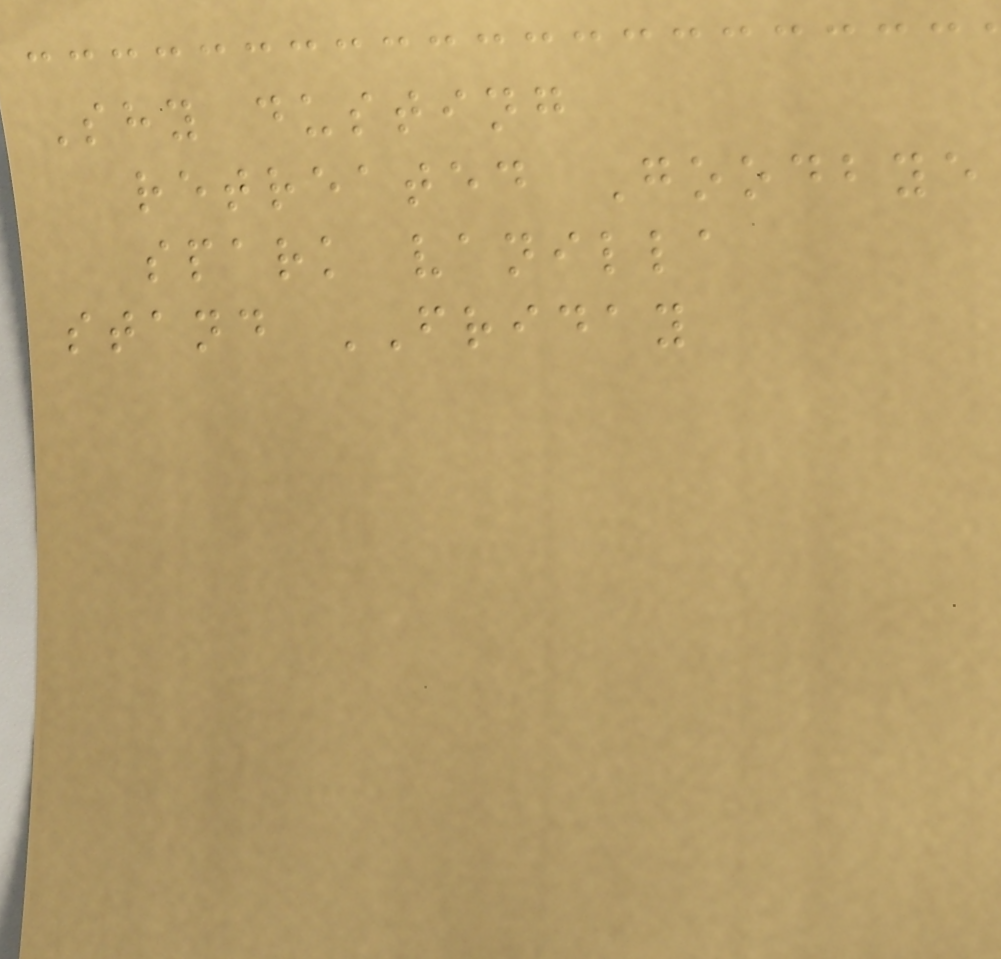Shy dusting
retreated Goodbye
spark vanilla
stand FRIDAY
